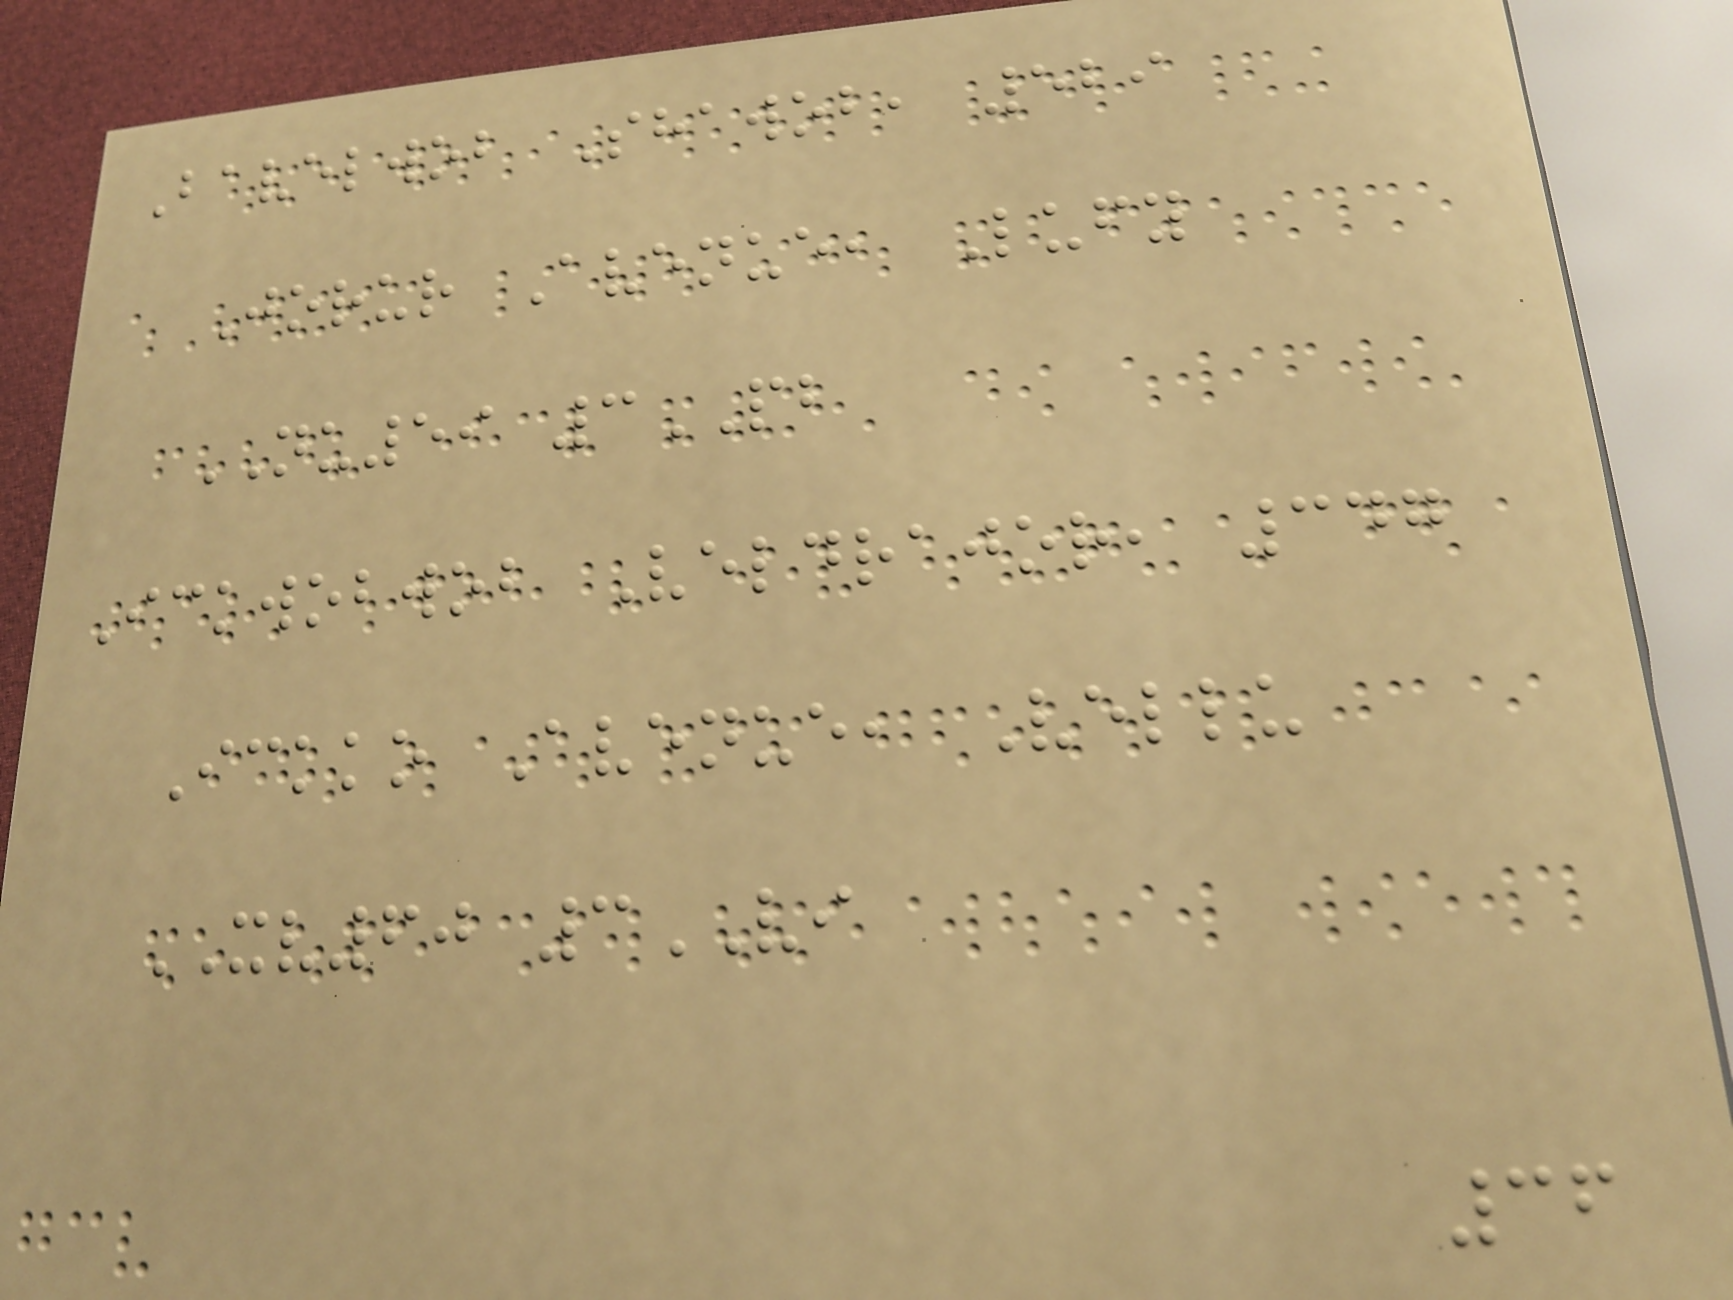Bavelwob Shawob, 529
Jorur Avenue, Lufy
NU59 3PB
Ickwobwob Veldrajor, 347
Ickko Avenue, Vellu
XV60 3VI
36
